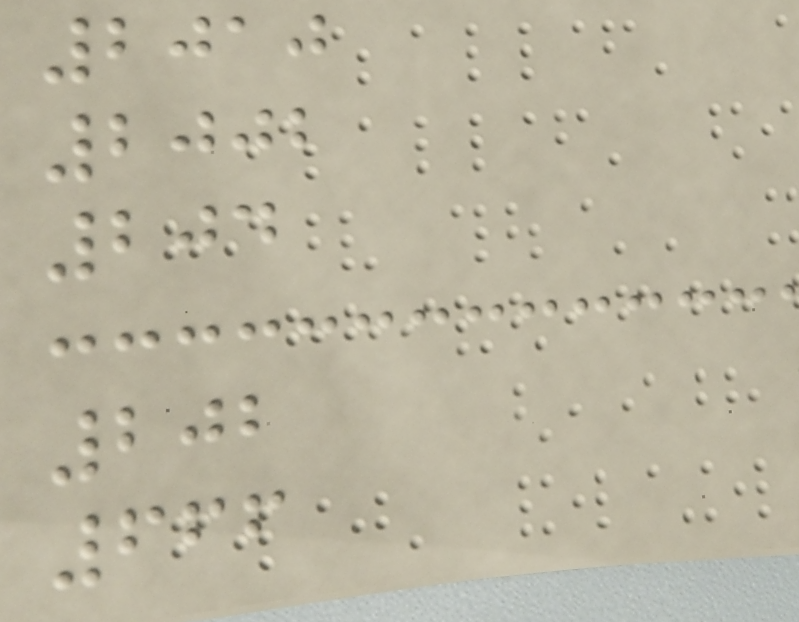2010
2002
204
202
666
